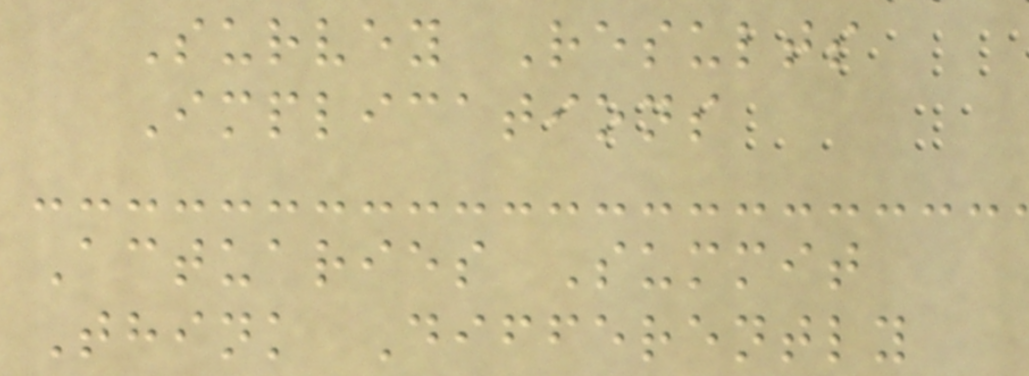Survey Results
Implications
Actuaries Summit
Think Differently
